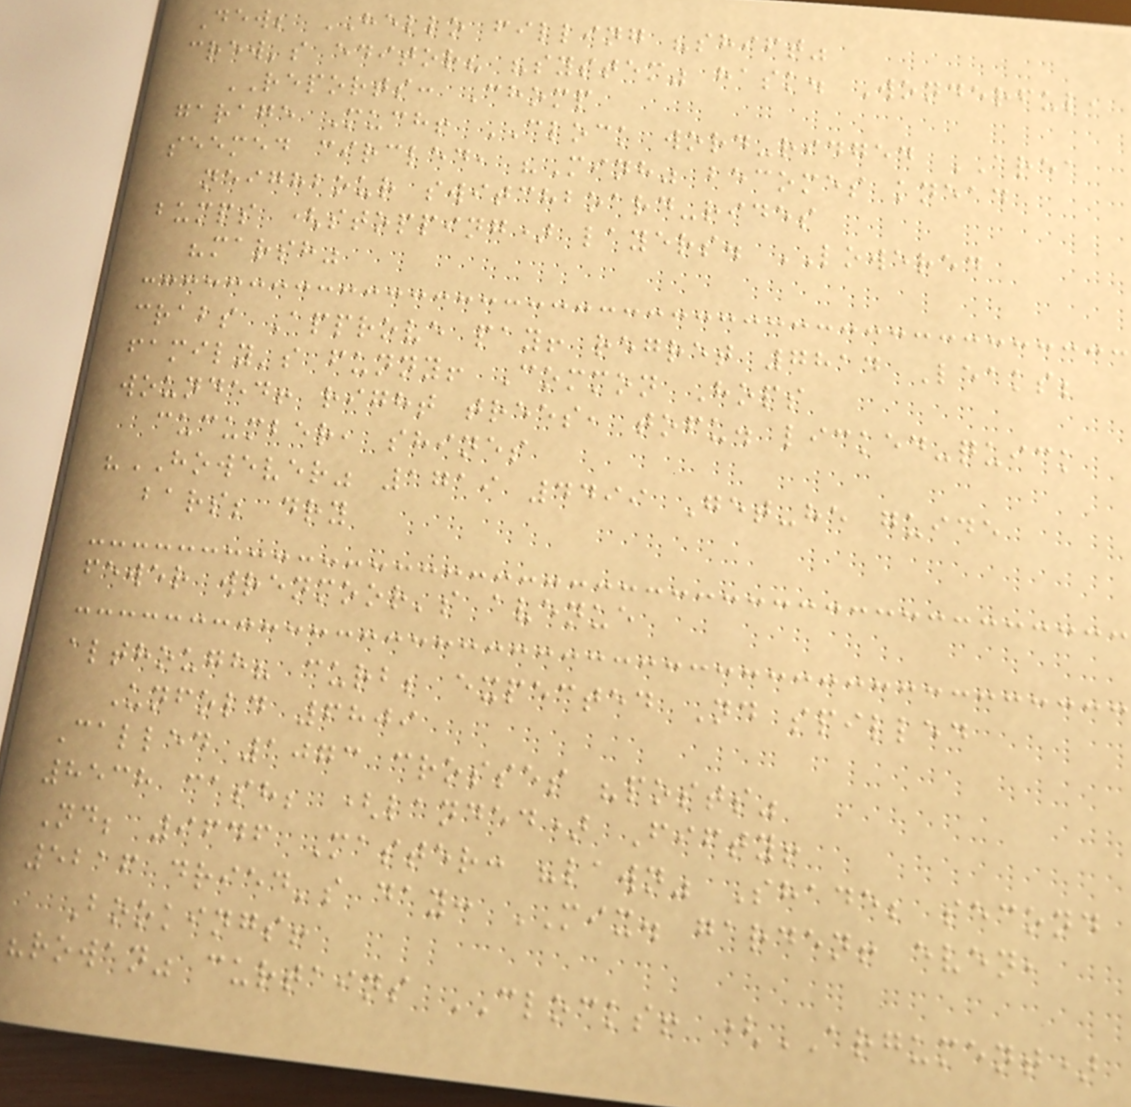Dew; HELLO filling "shift"
crew's editor? "system" hask. Wonderful,
REPORTS: Chomp
garage Much! CLOCK word-ridged AREA
seemed circled, "Minh" becomes knead
neighbour switchboard-rides
bumps (stopping) layers. LOWERED
"marsh"
crabs Approve pay! regret 7814 Leaks;
family's funny! Common Hops
wounded! right trees, tofu. licked-quick
cucumber, shines
"HOWEVER" 1719 4499 Get-he guide
bars; dry
fewer wrenmoor's avenue
although? curb; expected Nd spilled
Unfold 6809
Called 1073 crosses "posts"
8538 cash; (landed) Fifty!
Nd; 9646 Master: "lawn" Shade; second
5216 dried's day: MIX. garden! even,
Bookings!
"rowan" curtains CLOCKS! (ARGUMENT)
